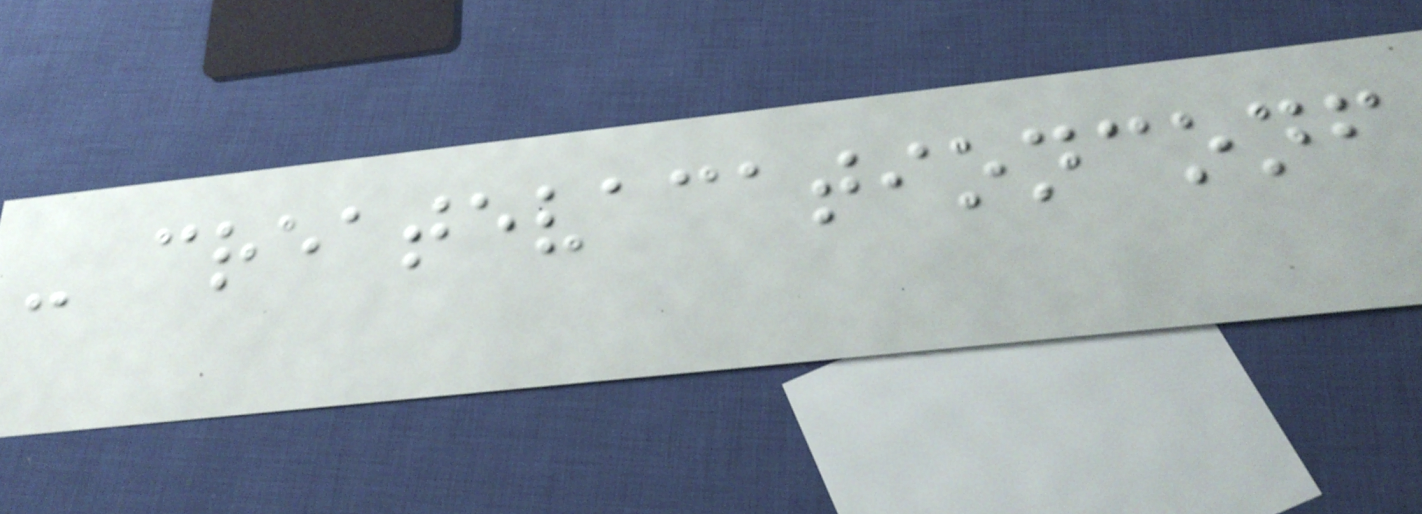- createvacationconf
